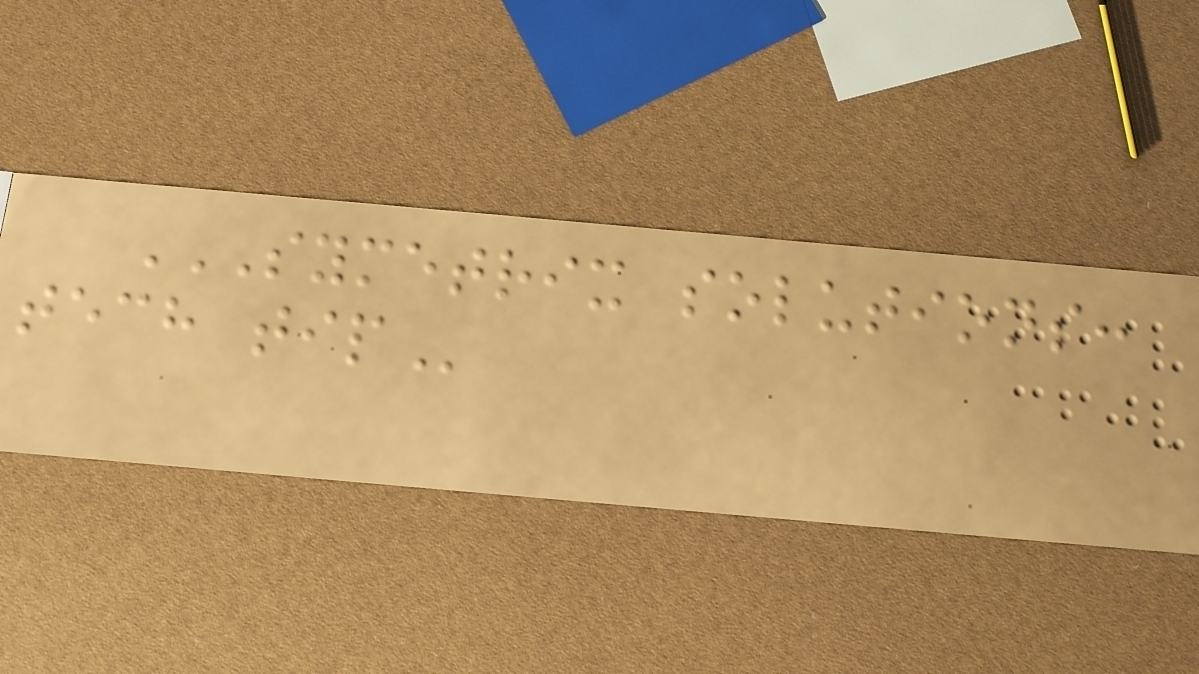SYMETRIX SOLUTIONS:
TECH TIP
